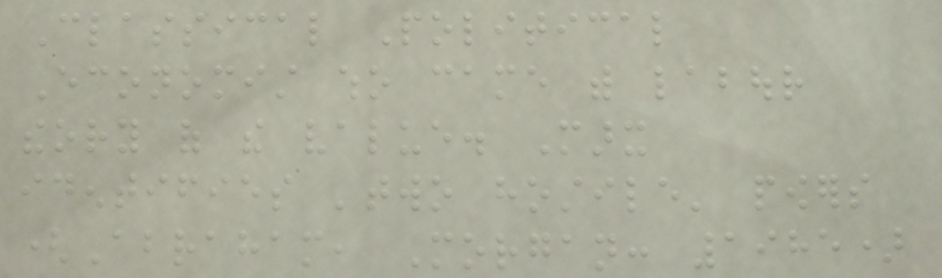Classical Political
Economist who came with labour
theory of the value. Marx
identifies 'two hostile' powers
(Abraham, Morgan: 1985)
